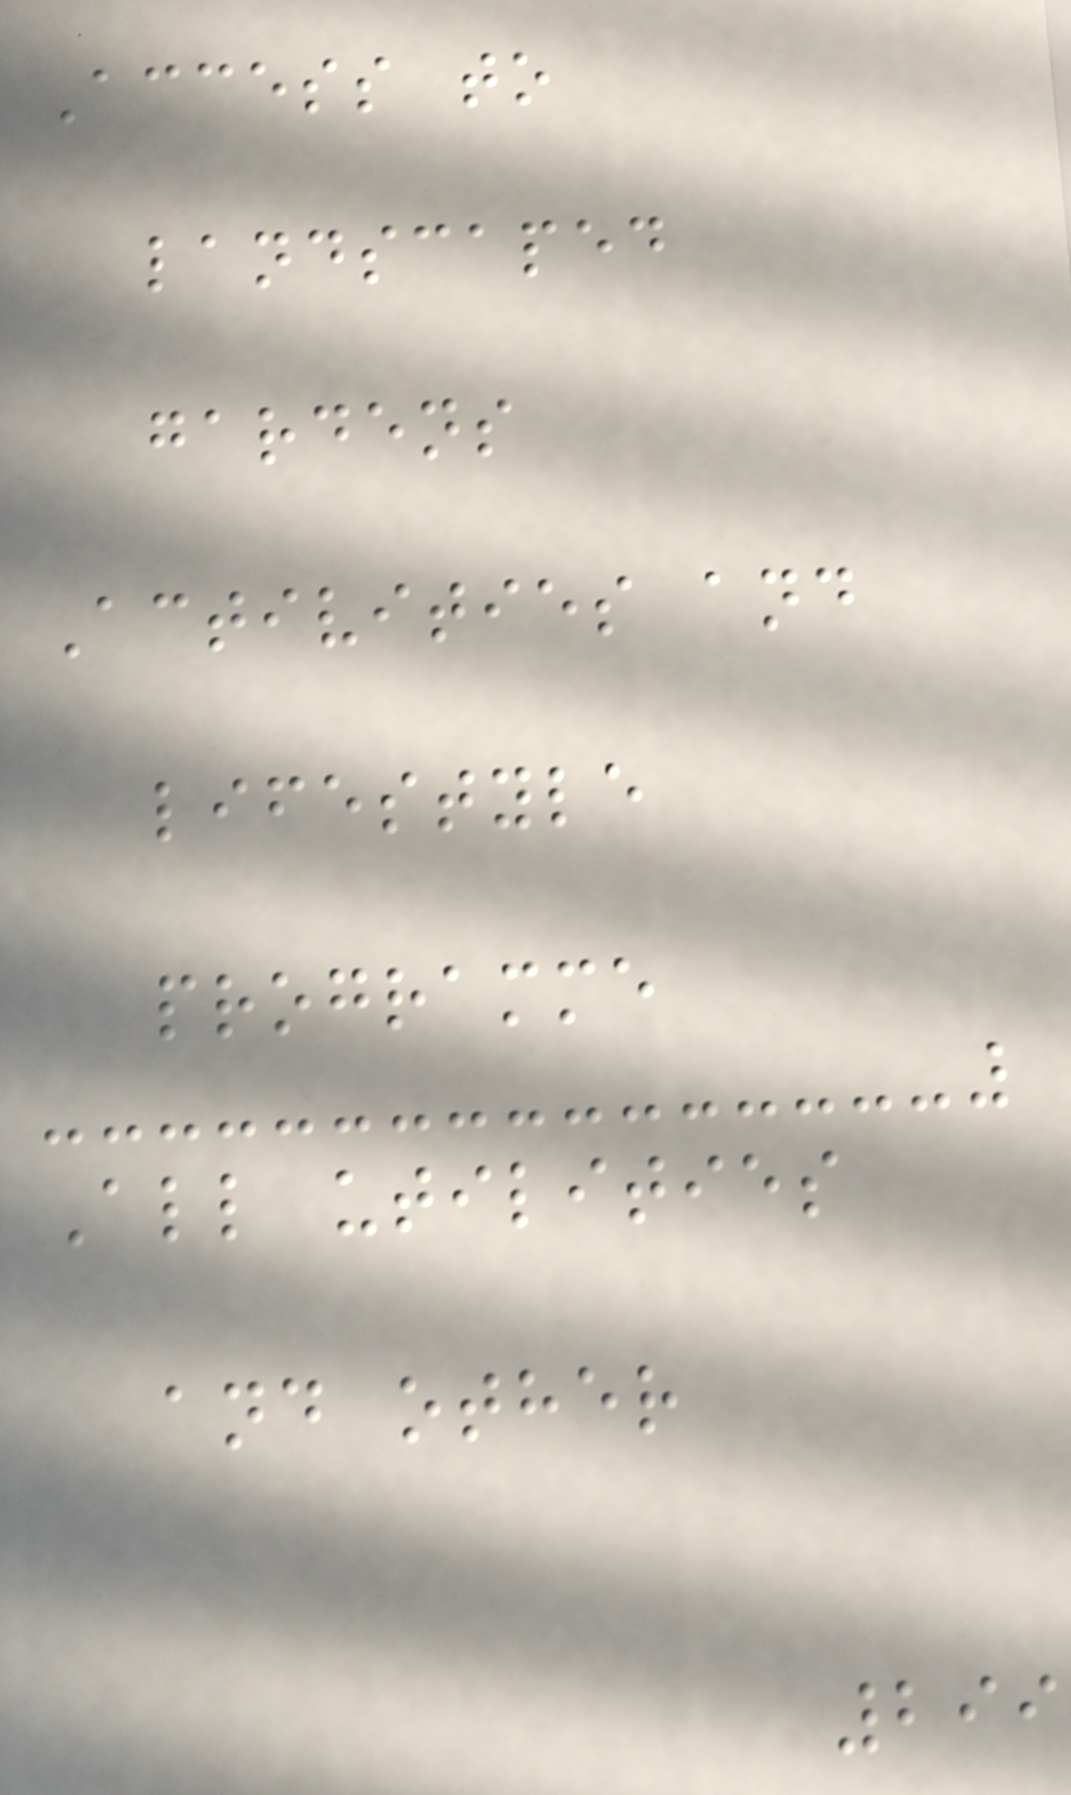Access to
landscaped
gardens
Activities and
lifestyle
programme
All utilities
and other
299
